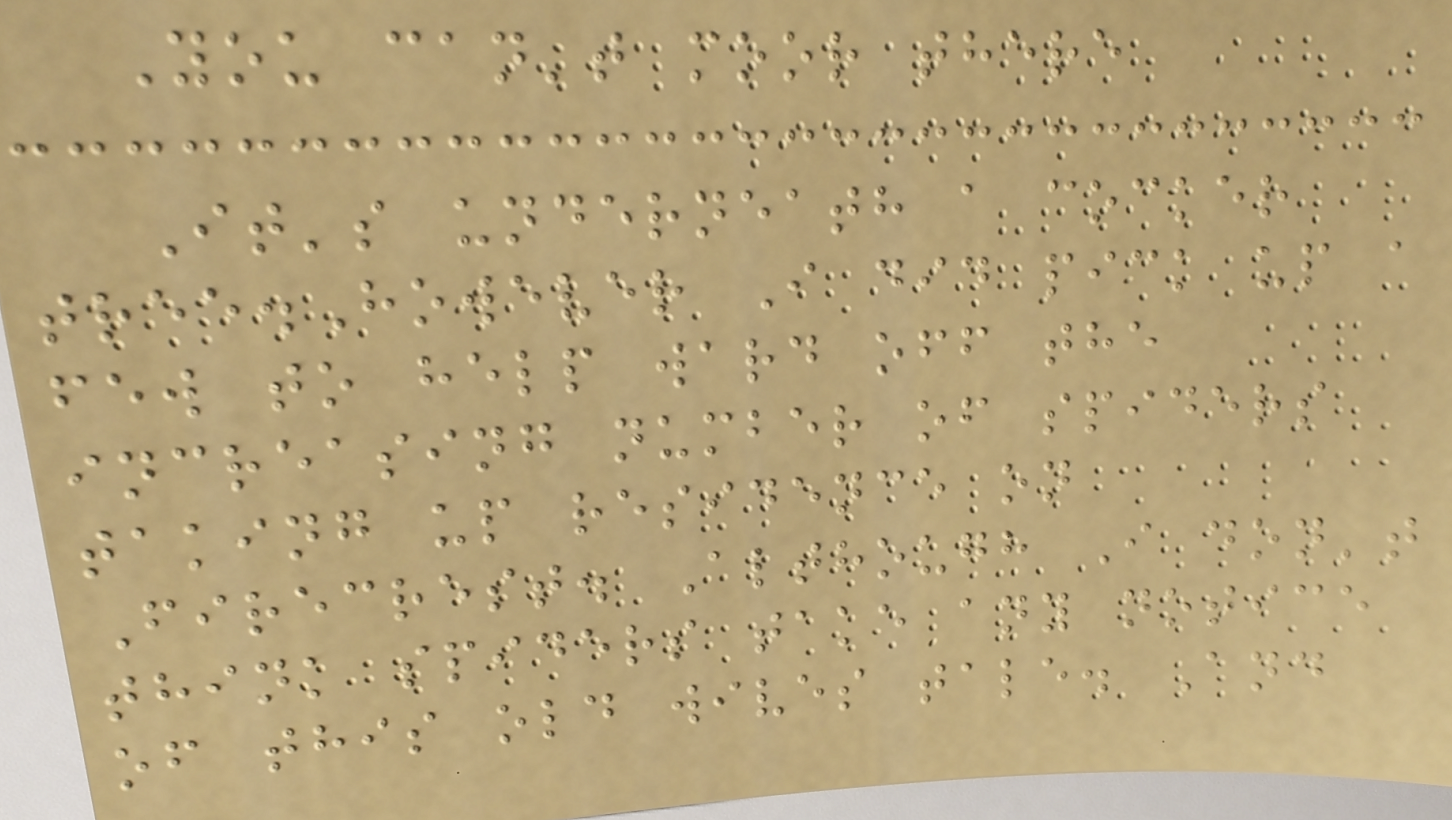You can't moor there
It's underneath a cocker
tree.However I did pick up a
few to help ward off the
increasing number of spiders
taking up residence on
Firecrest. Although I don't
think spiders take any notice
of this old wives tale. And
